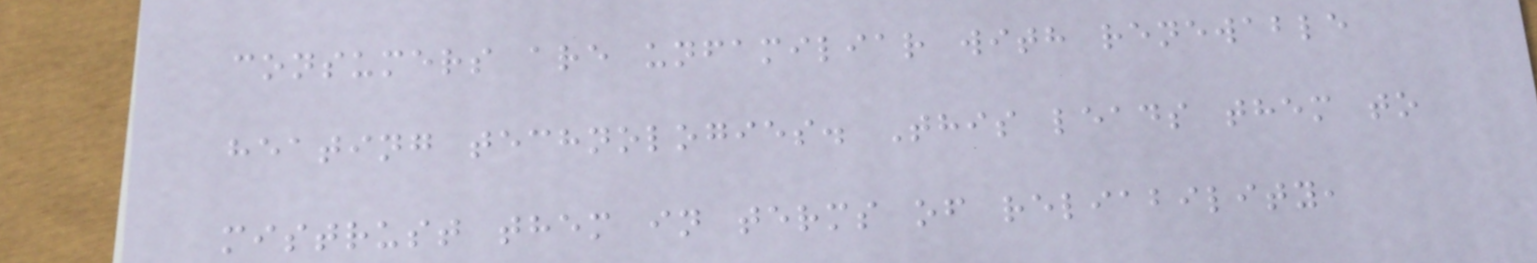consumers are unfamiliar with renewable
heating technologies. This leads them to
mistrust them in terms of reliability,
